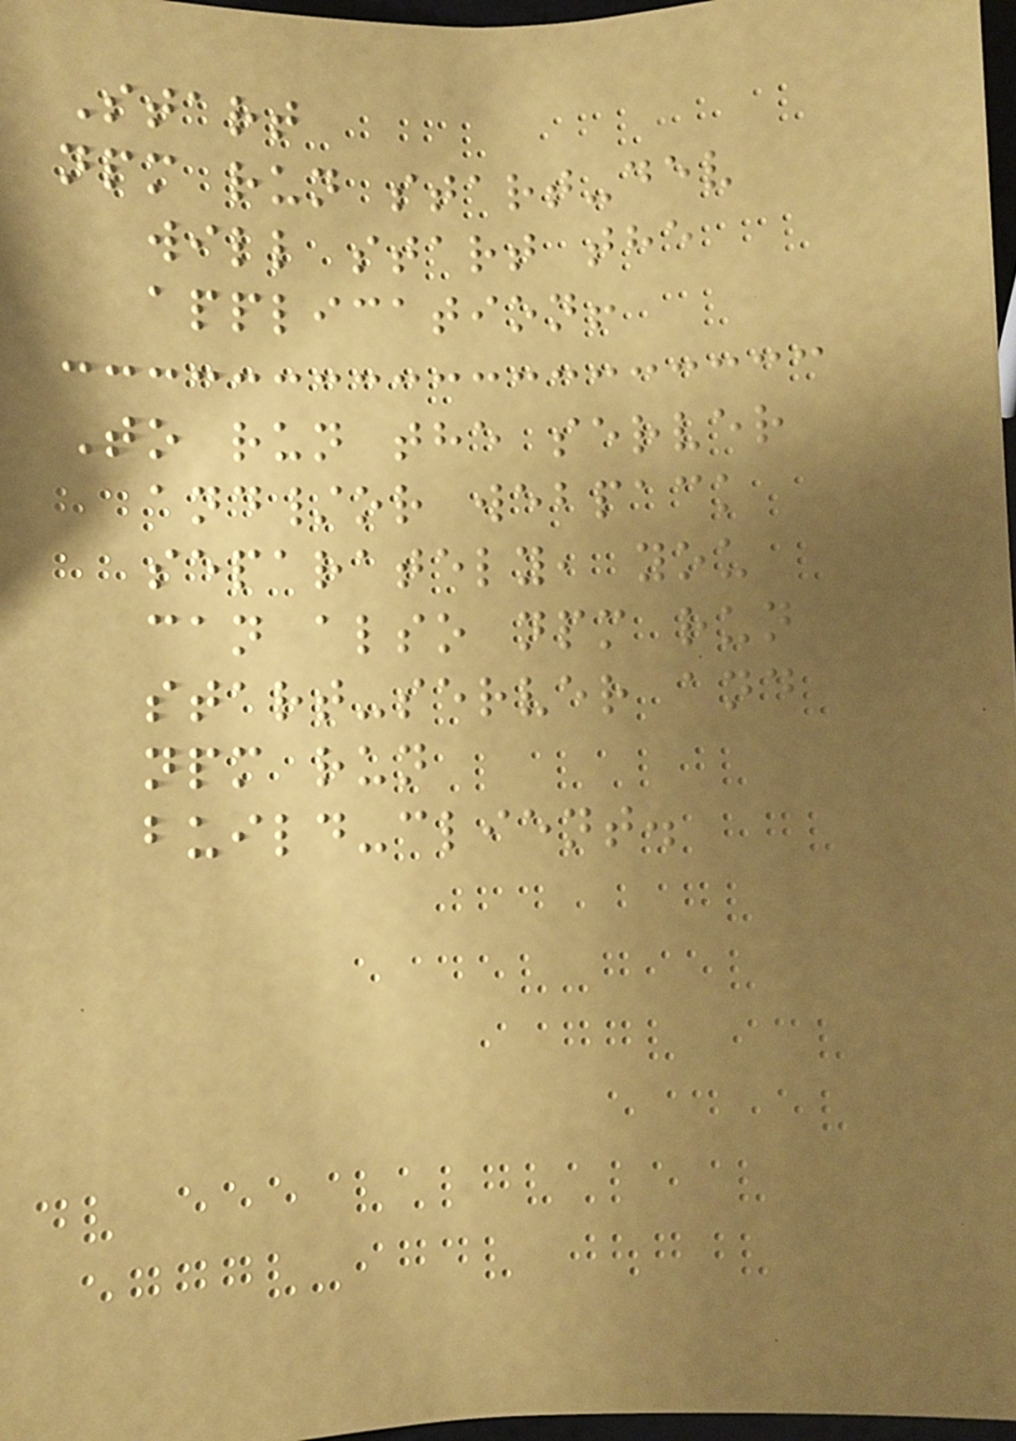Start
npm run start-dev
will start the
application!
To run the server
and/or webpack
separately, you
can also npm run
start-server and
npm run
build-client.
